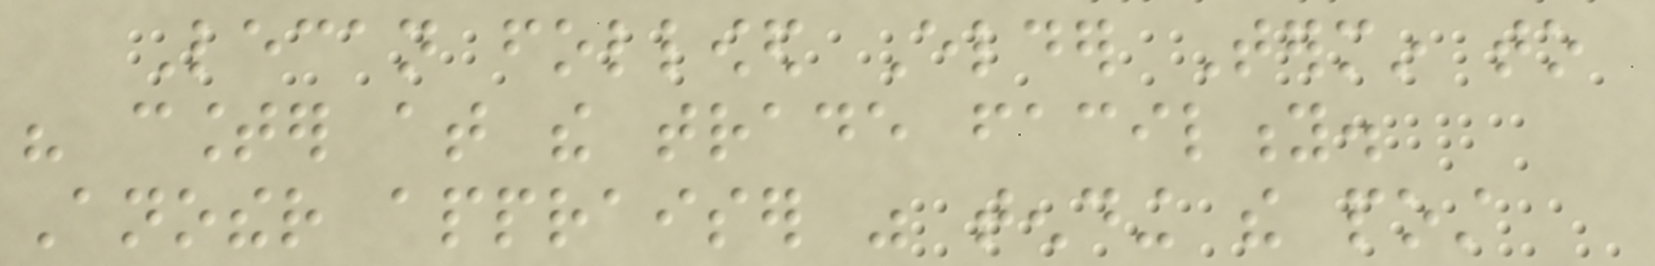Lecan followed Elder Termin to
his counter at the trade facility.
Another appraiser was tending the post
